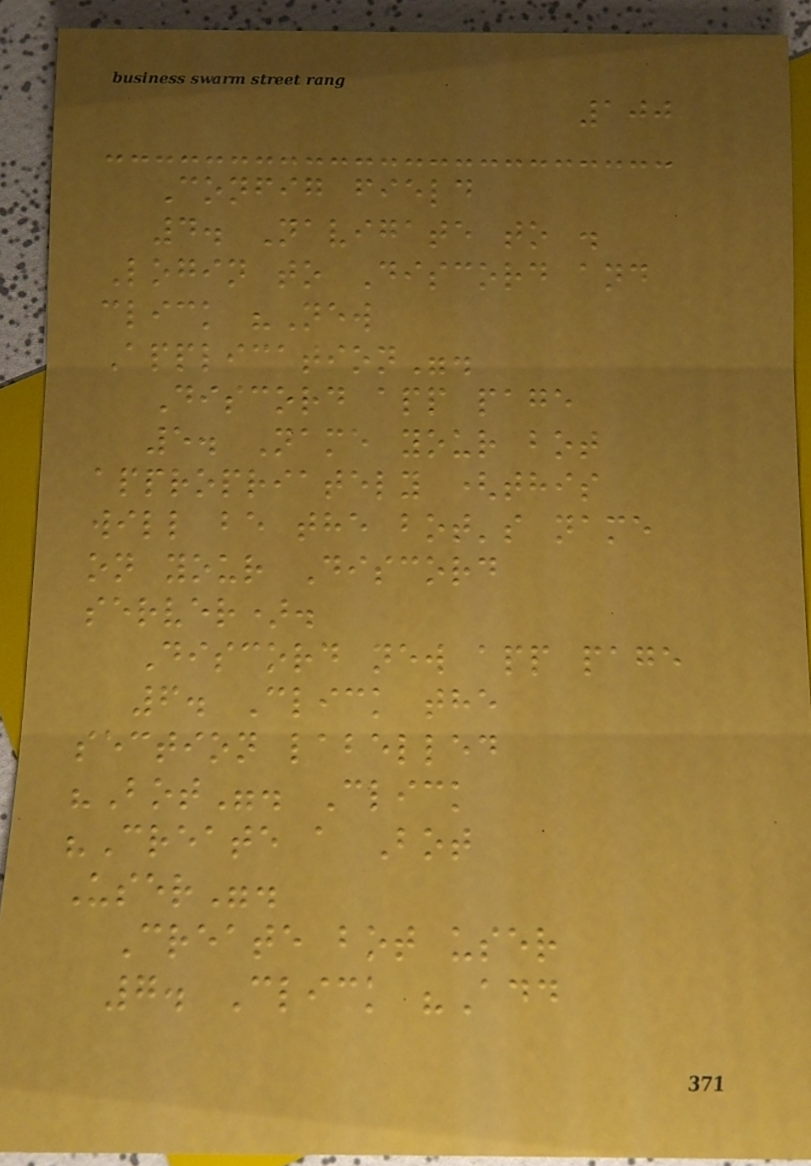100
Config field
4. Navigate to .
Login to Discord and
click "New
Application".
Discord app page
5. Name your bot
appropriately (this
will be the bot's name
on your Discord
server).
Discord new app page
6. Click the
section labelled
"Bot". Click
"Create a Bot
User".
Create bot user
7. Click "Add
